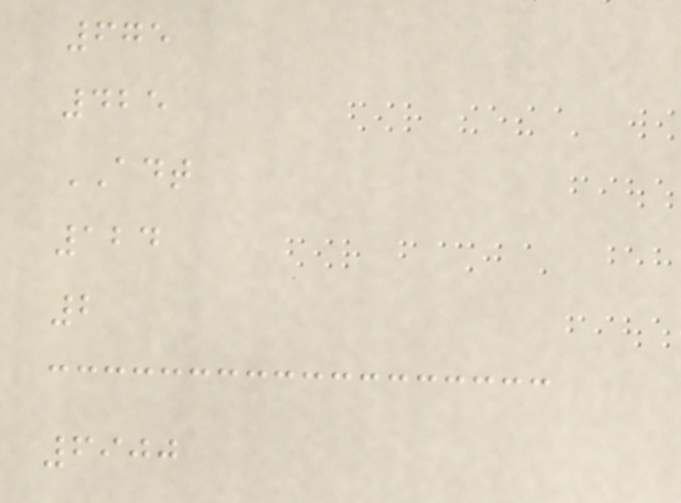675
425
ADT
124
2
6900
